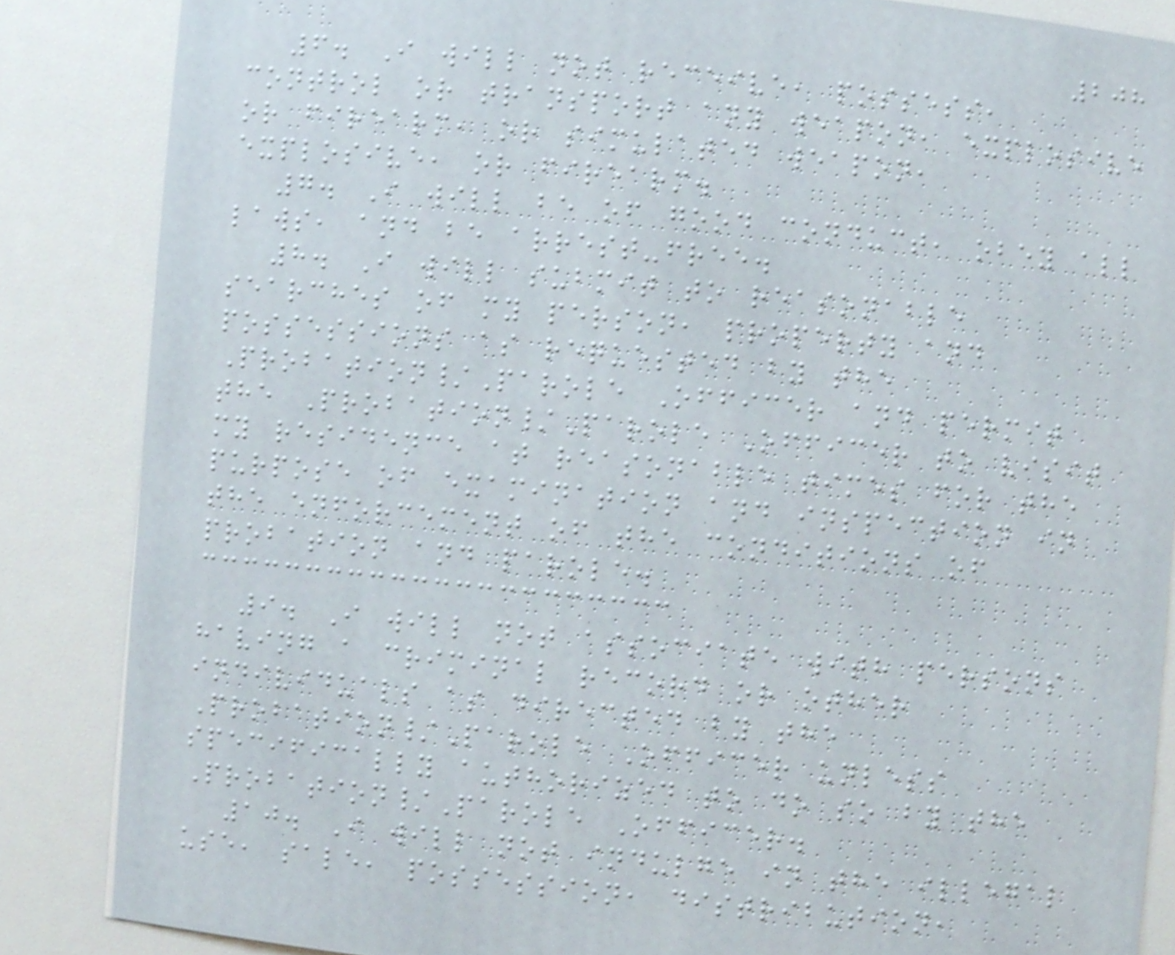208
6. I will not receive, possess,
control or transport any weapon, explosive
or firearm, or simulated weapon,
explosive, or firearm.
7. I will be of good conduct, obey all
laws, and be arrest-free.
8. I will submit to reasonable
searches of my person, property and
possessions as requested by the
Probation/Parole Officer and permit
the Probation/Parole Officer to visit
my residence at reasonable times for the
purpose of examination and inspection in
the enforcement of the conditions of
probation and parole.
9. I will not associate with persons
having a criminal record or other
individuals as directed by the
Probation/Parole Officer unless
specifically authorized to do so by the
Probation/Parole Officer.
10. I will not indulge in the illegal
use, sale, possession, distribution,
